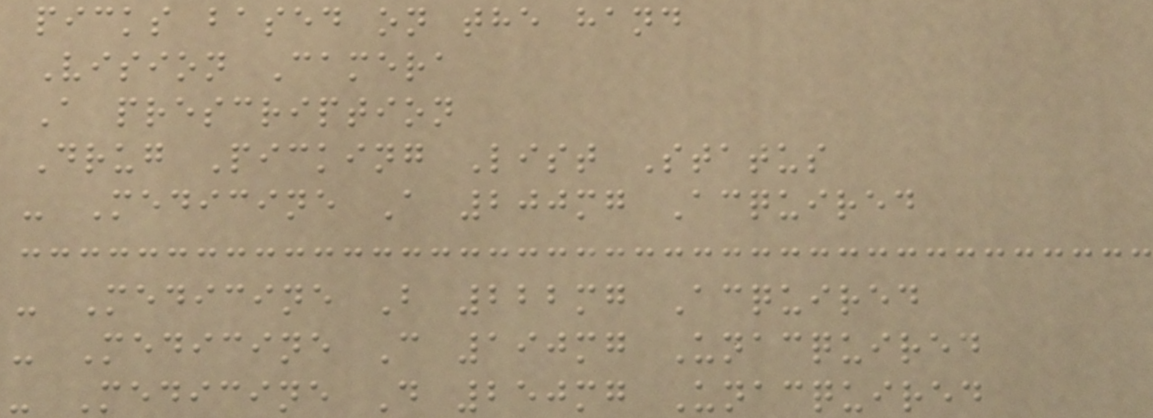picks based on the hand
Vision Camera
A prescription
Drug Picking List Status
- Medicine A 200mg Acquired
- Medicine B 222mg Acquired
- Medicine C 190mg Unacquired
- Medicine D 250mg Unacquired
